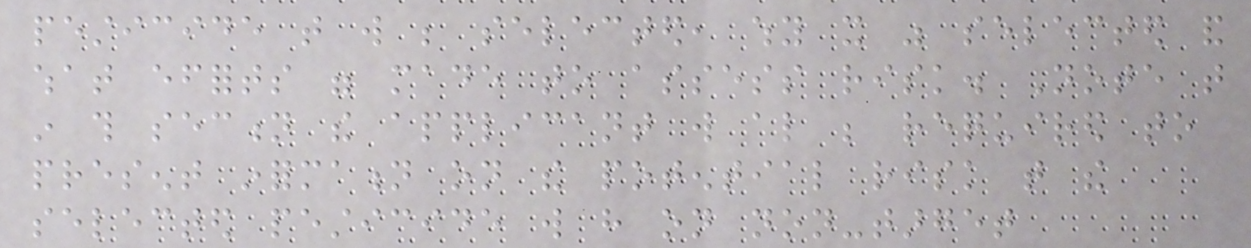pesticide that will be selected, why it was selected and
what efforts were made to assess risk. Note that
in this section the applicant will also be required to
present information on the potential risk that the
selected pesticide will have on non-target
